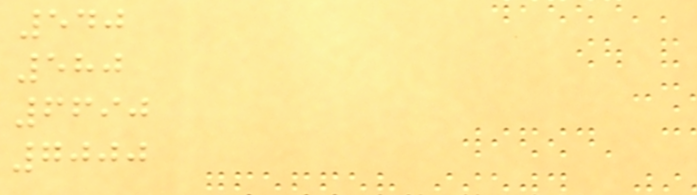540
580
6690
7000
